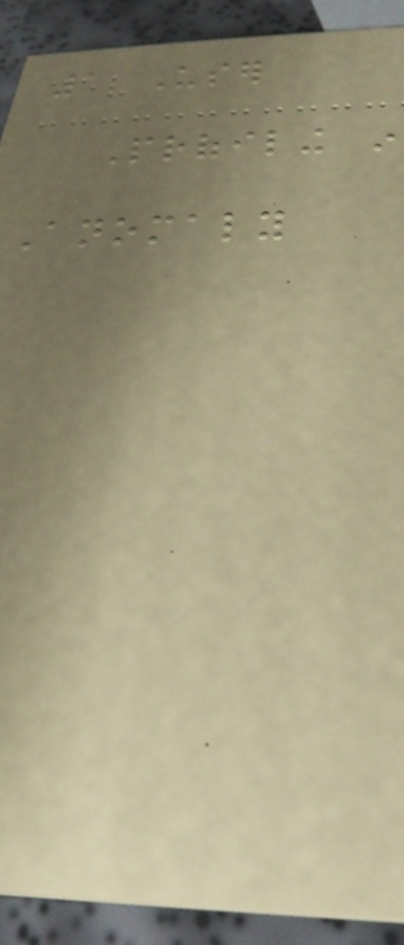1 User
Profiling in
Anomaly
